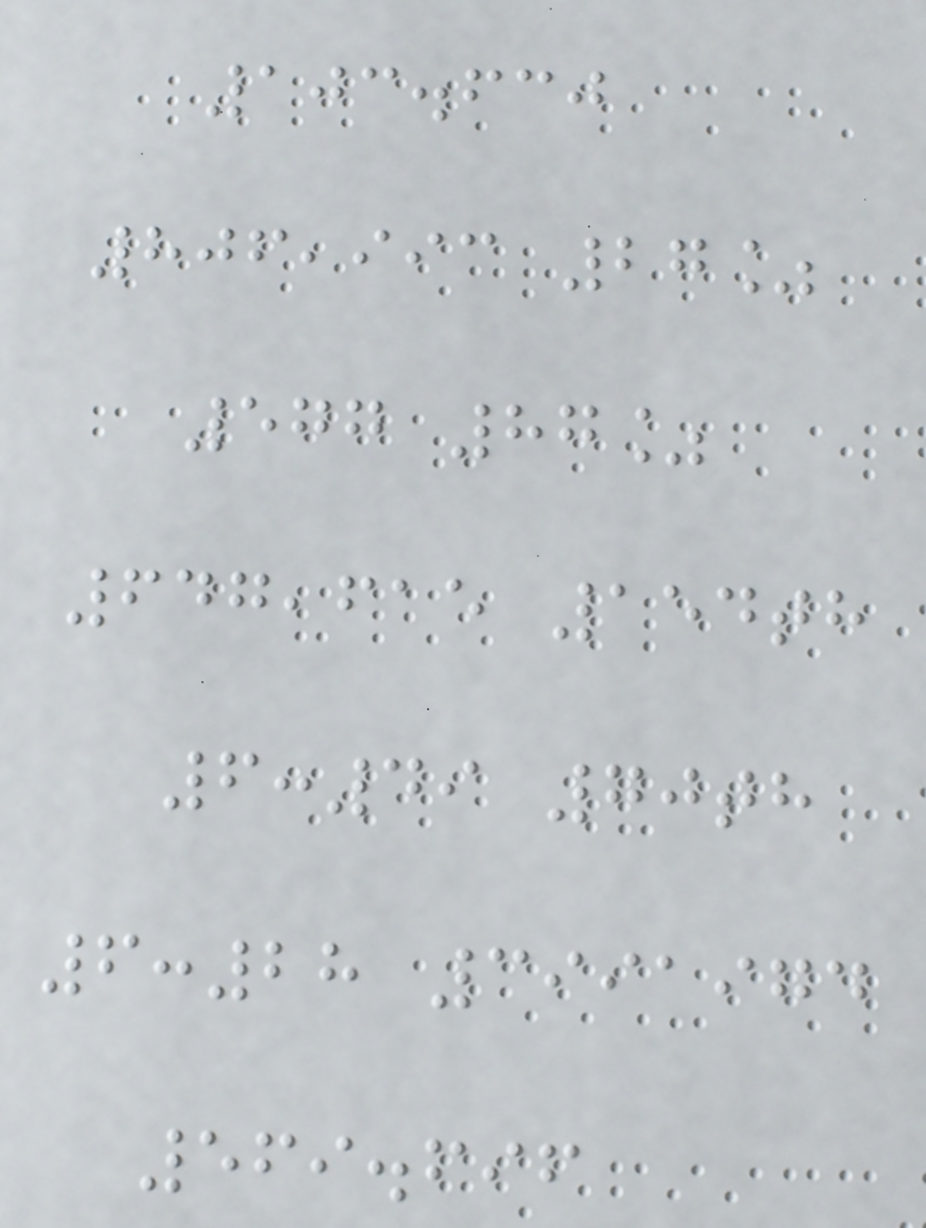103.630
806,993 27%
577 87%
647,615 154th
6:49 70th
6:28 3991974
569.696
